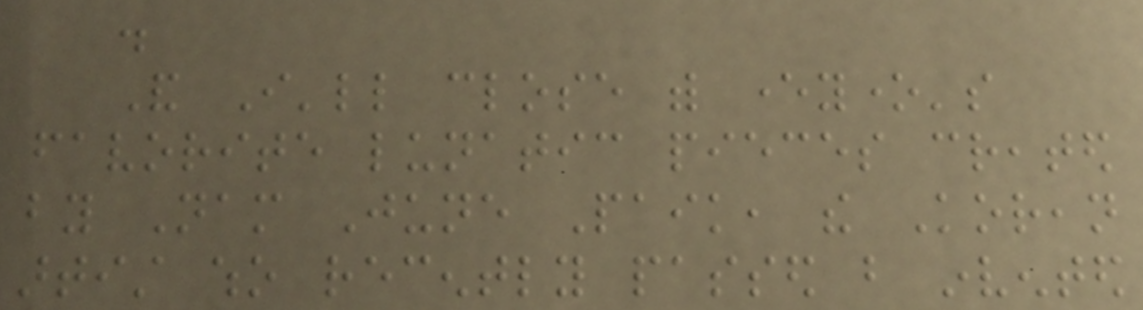.
And I'll close with everyone's
favorite lunatic pieces created
by Nam June Paik, the Korean
artist who recently passed but invented
